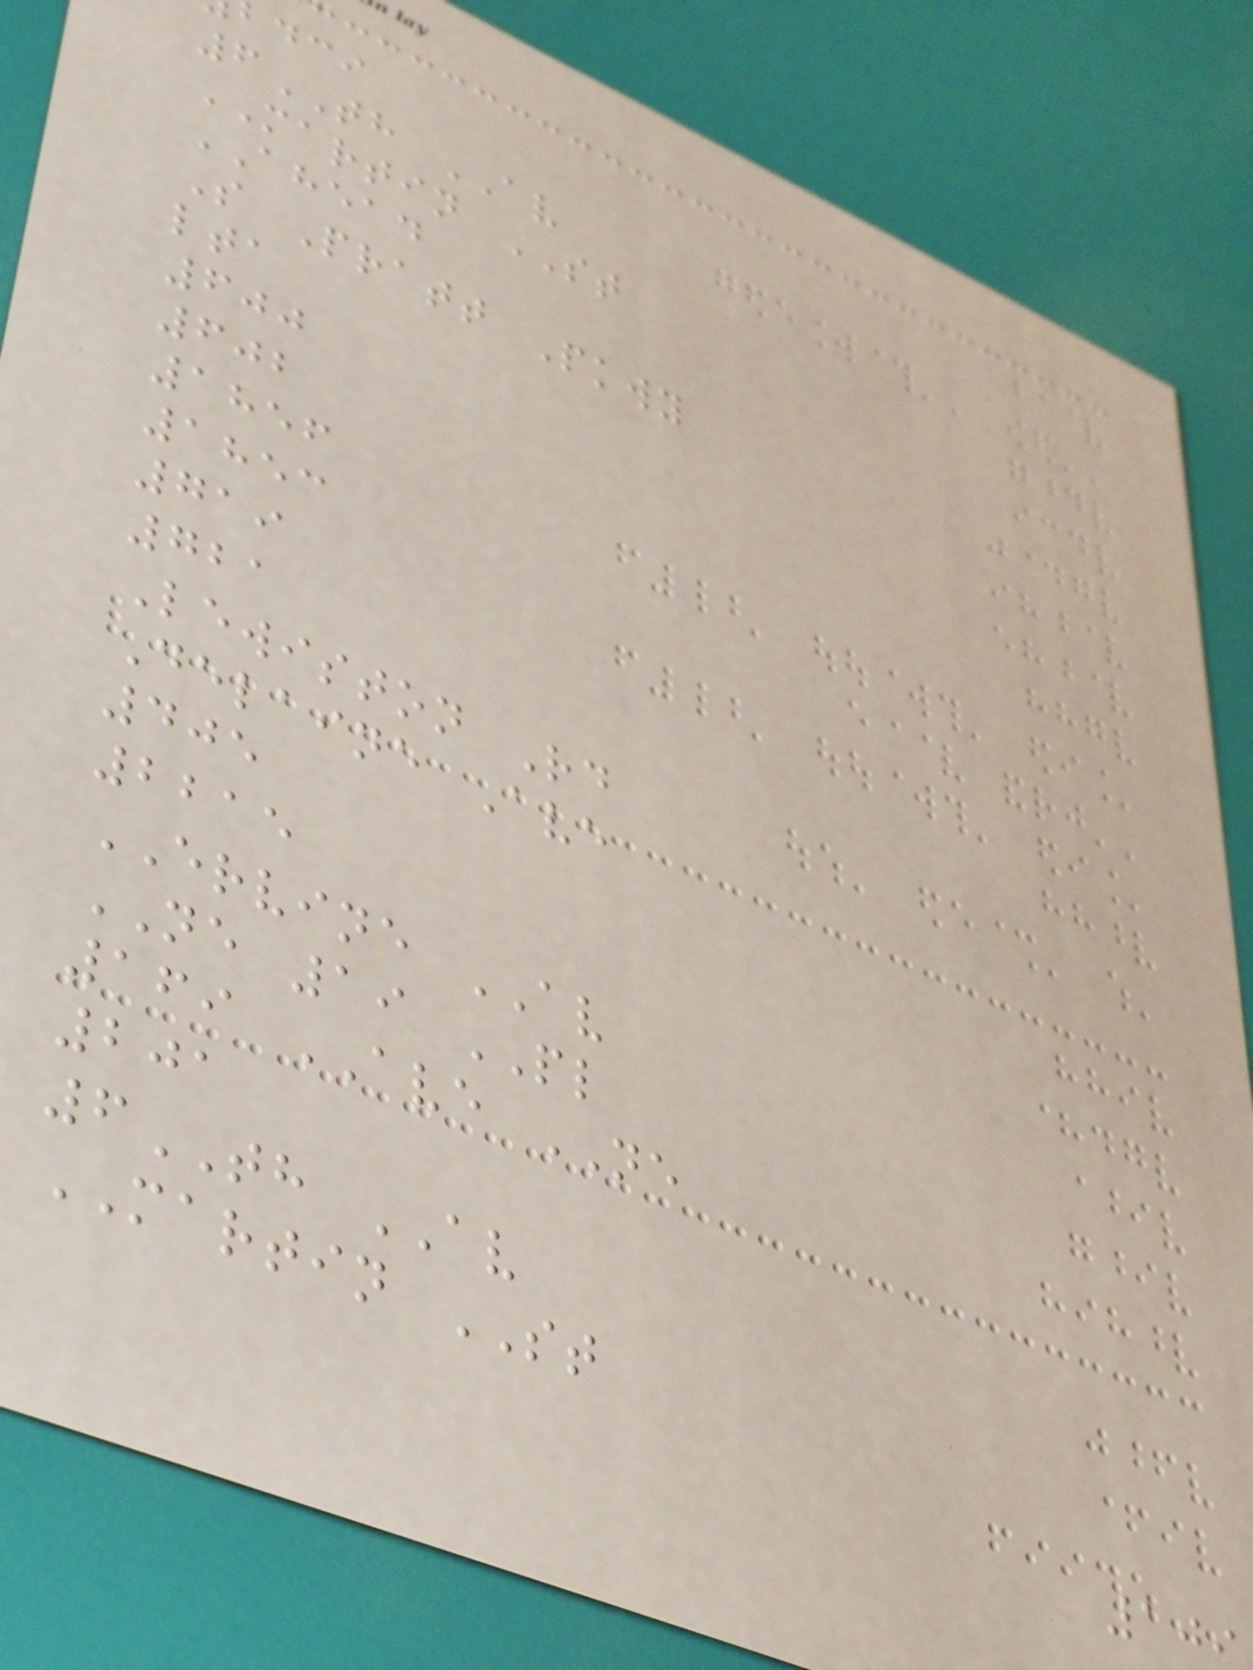6TH AV
MARTIN ST
AHEAD
S Pratt Pkwy
lta
600
602
1856
1853
719
721
Lewiston Rd
Delaine Ave
405
2215
ERVINE AV
NE 19 PL
169 AVE NE
201
6TH AV
MARTIN ST
